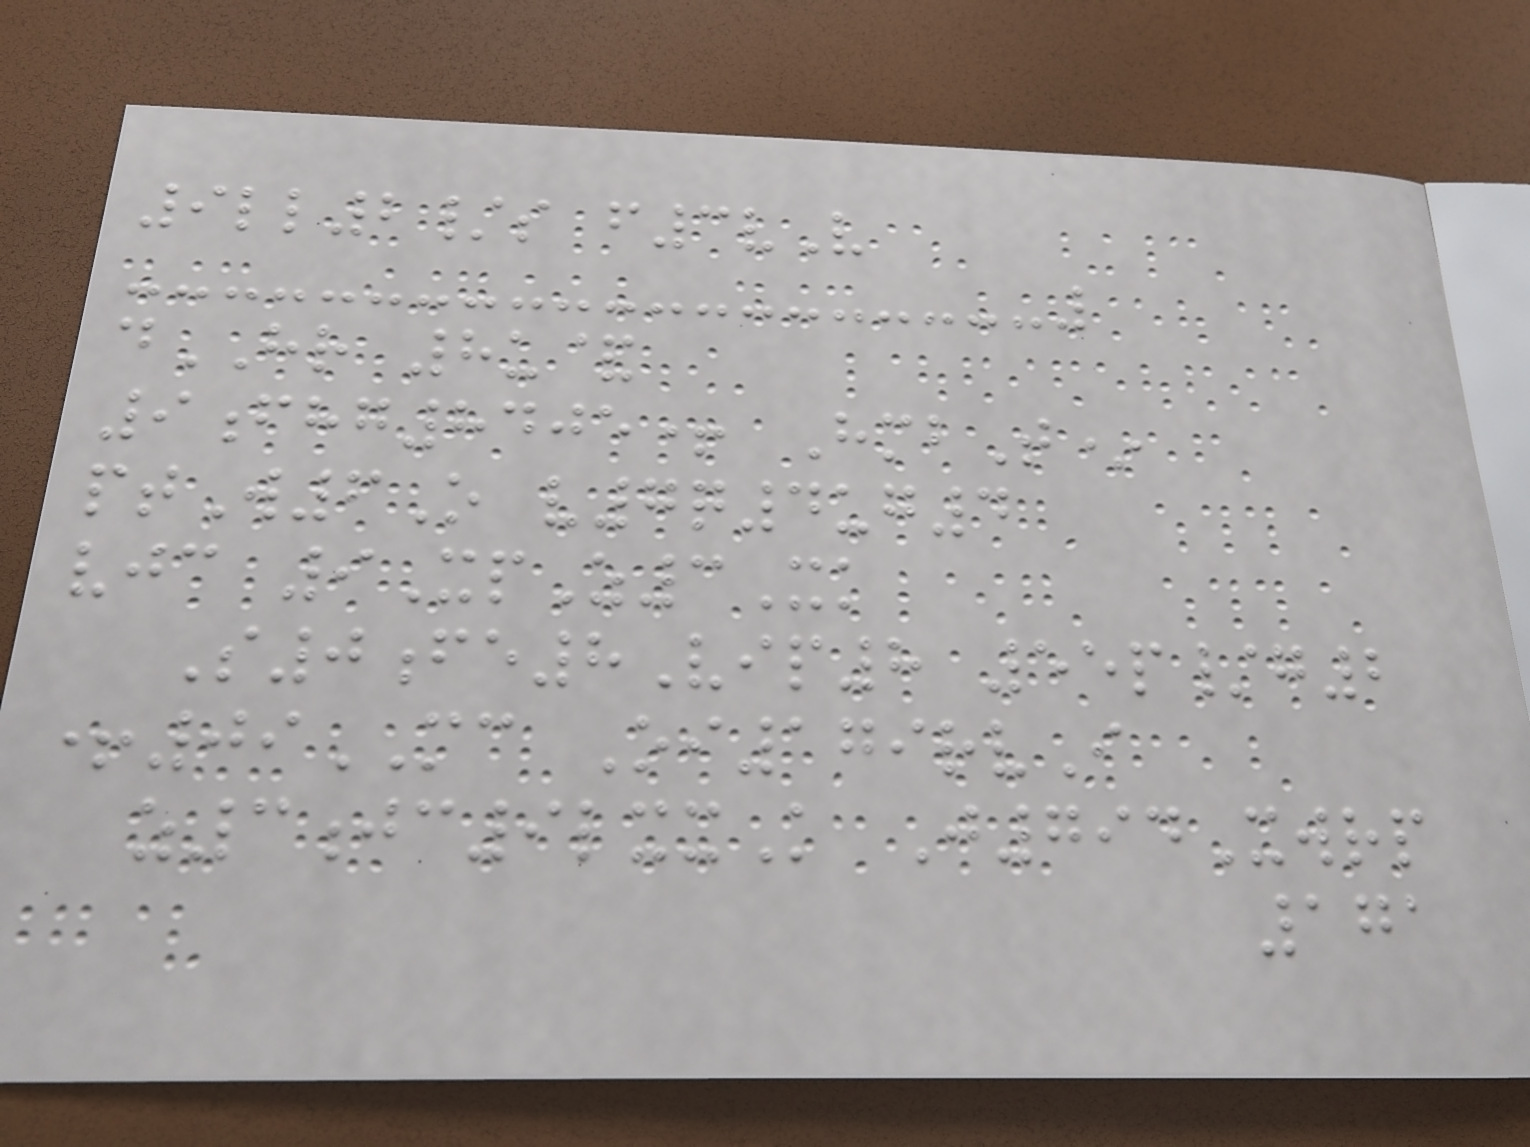9ll2/s f3vV
dHR 8u&
9fhg8405+ HmbT*
ptW6O v7q4ug4
vjc 9XpZ3Xk
S0fe8Vip8 55p/g2
+09MC Oi179rvI
z3jc9lxxK J794Xwrp
171
